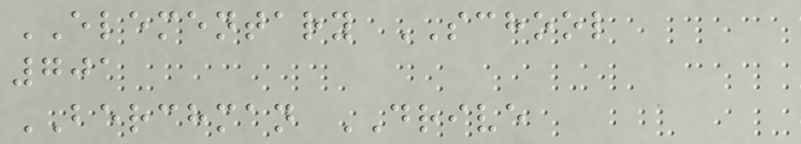ELEMENTARY SCHOOL
701
BERCHMAN DRIVE
